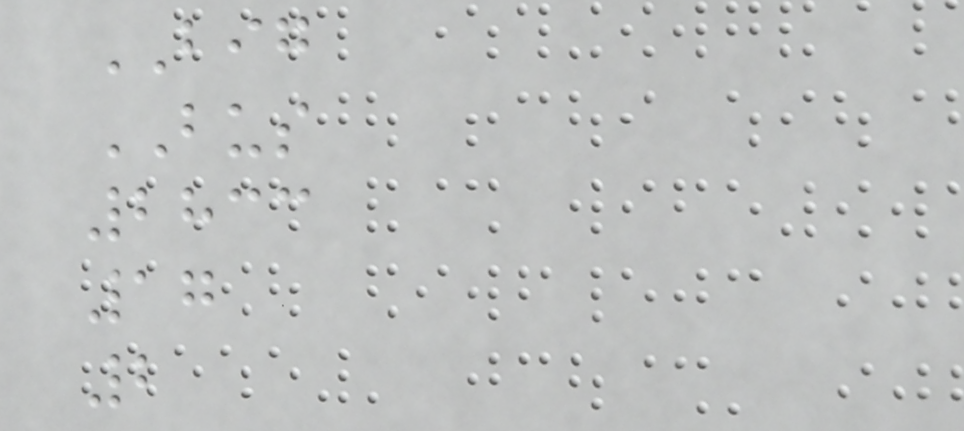BIG
BUS
2833
17
2
